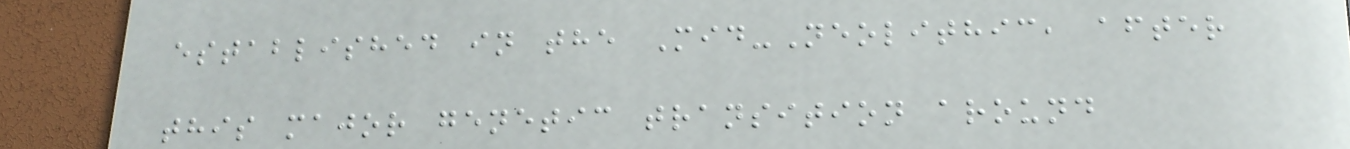established in the Mid-Neolithic, after
this major genetic transition around
